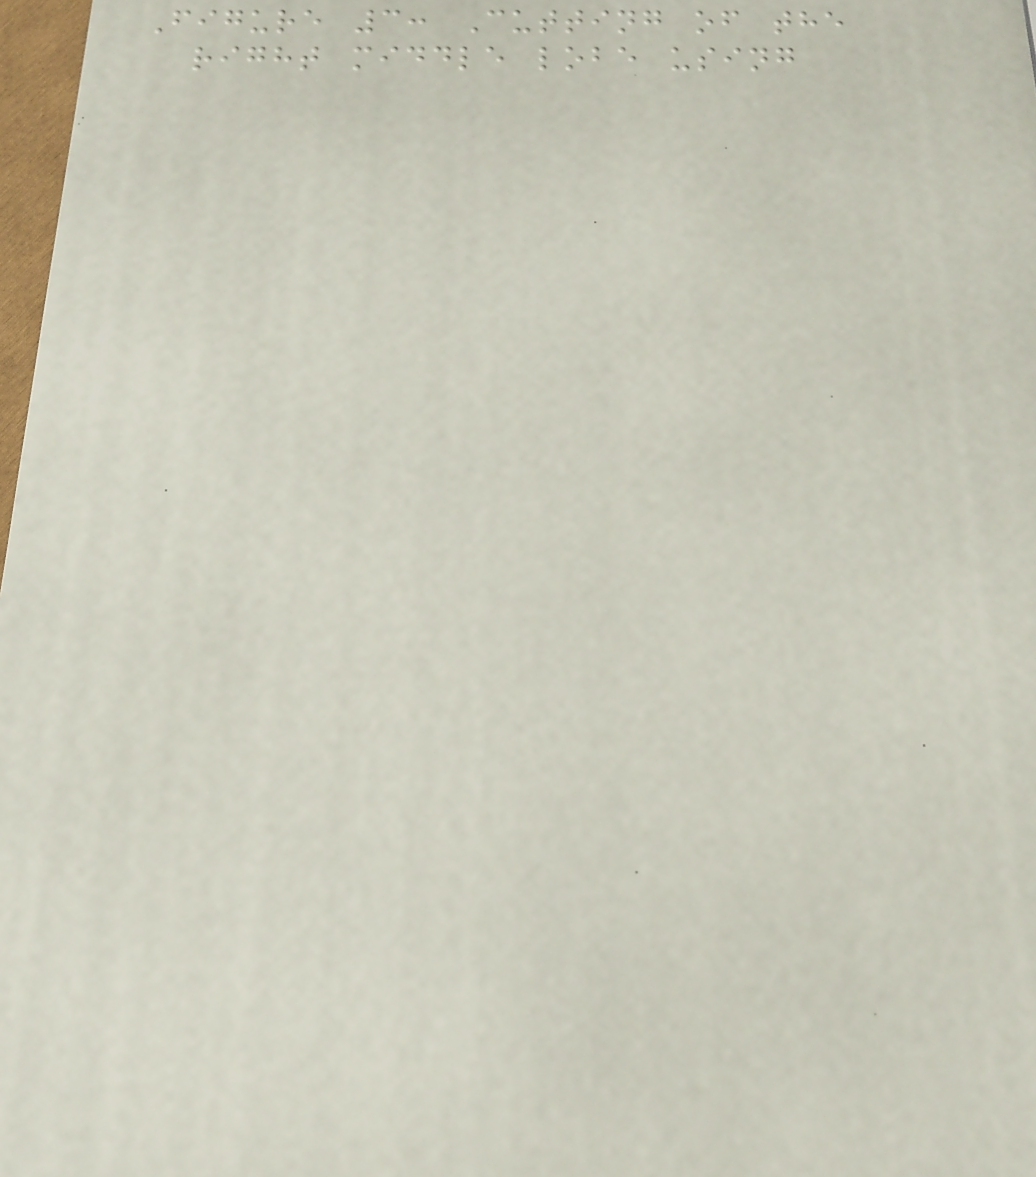Figure 3: Cutting of the
right middle lobe using
